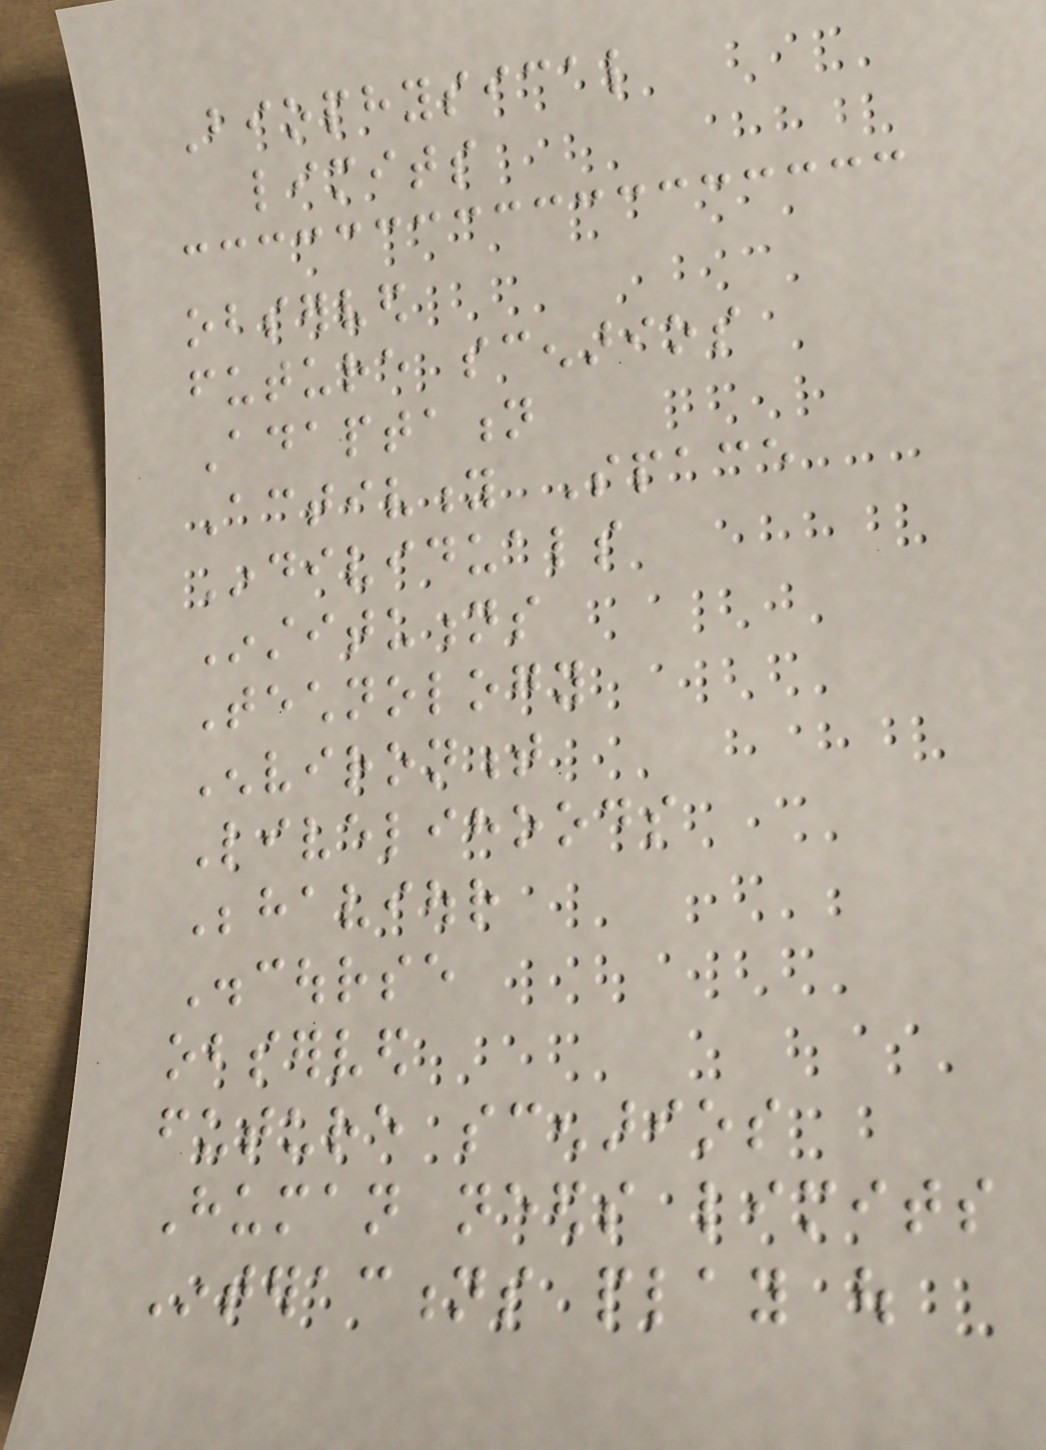Biophysical
limits
observed
future scenarios
Adaptation
Activity Space
Individuals
Institutions
Technology
Environment
Livelihoods
Behaviour
Discourse
observed
future scenarios
Human needs limits
Interactions play out
